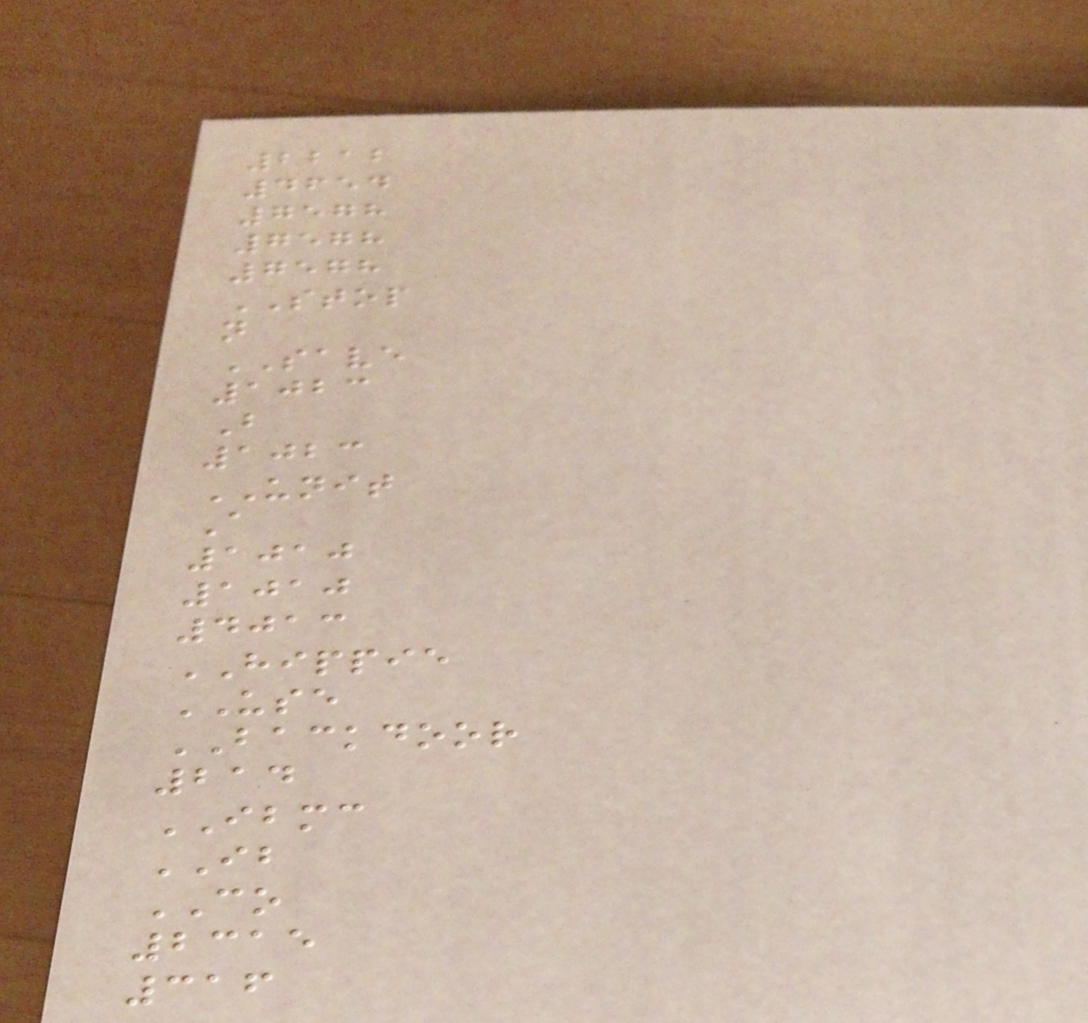2212
4654
7578
7578
7578
STOP
n
SAVE
1023
B
1023
UNIT
A
1010
1010
4013
HIPPIE
USE
BACKDOOR
214
IBMC
IB
CO
2315
316
